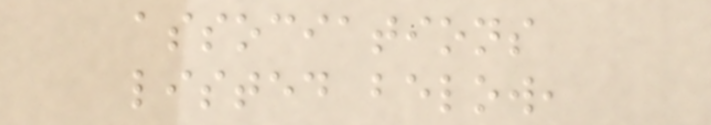associations
listed below,
